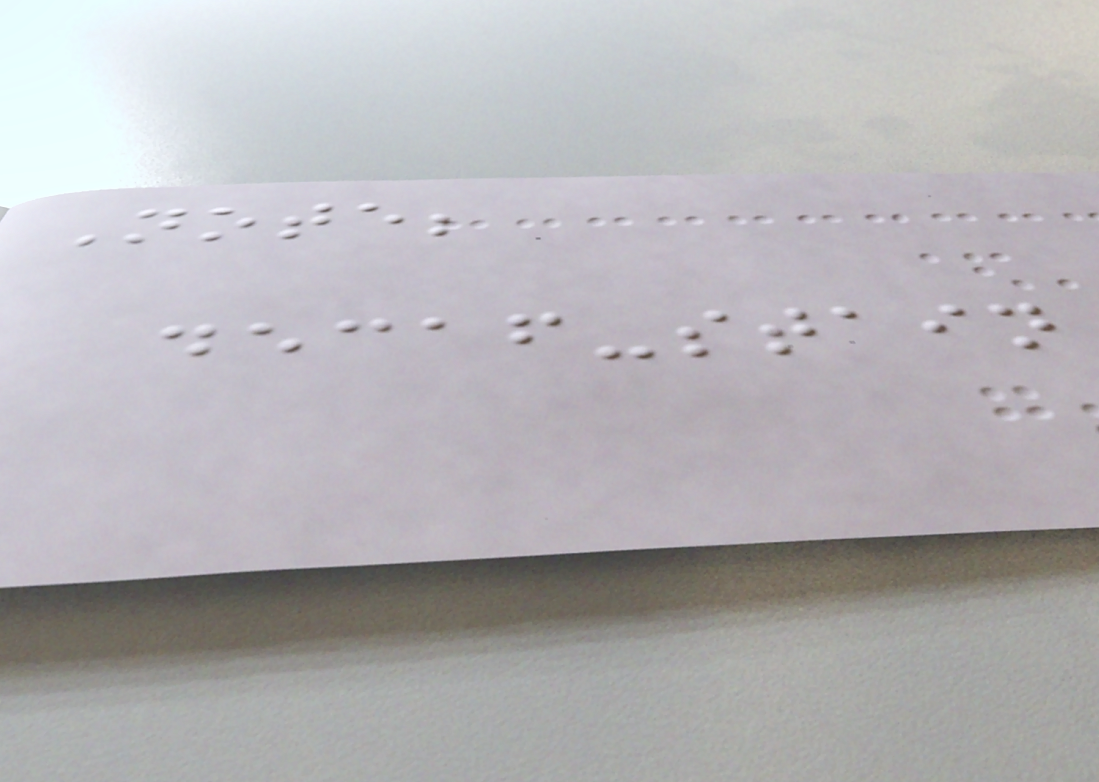Note;
decaf-stain
